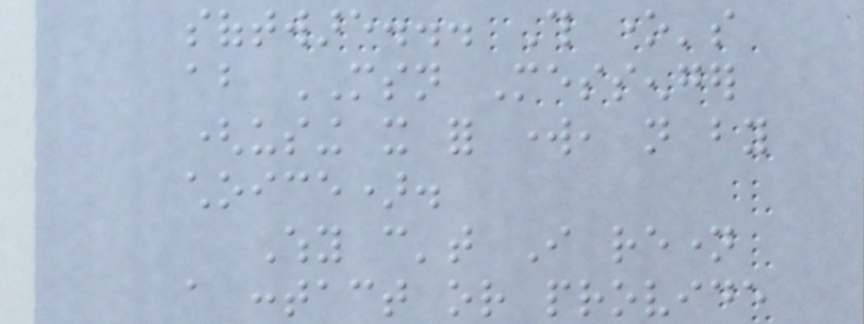software... This one's
about MSN Messenger
(using it for work, not by
choice).
Why can't I rename
a contact or provide
